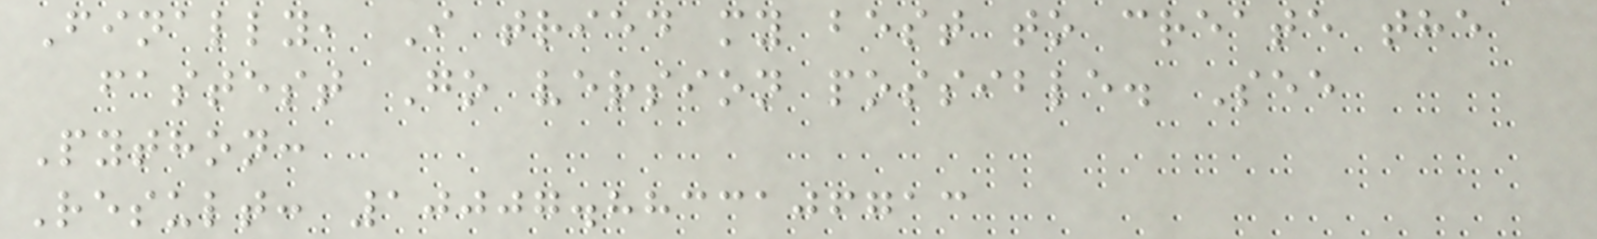Finally, I tried my best to create the
fastest Go version possible. See
Python:
Result: 10007.8833106713
